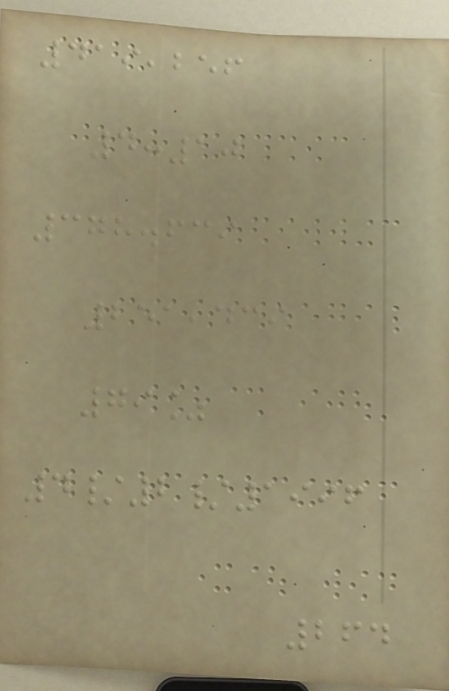419,256
4:10
378.639
251,439
79%
4/2/1996
264
